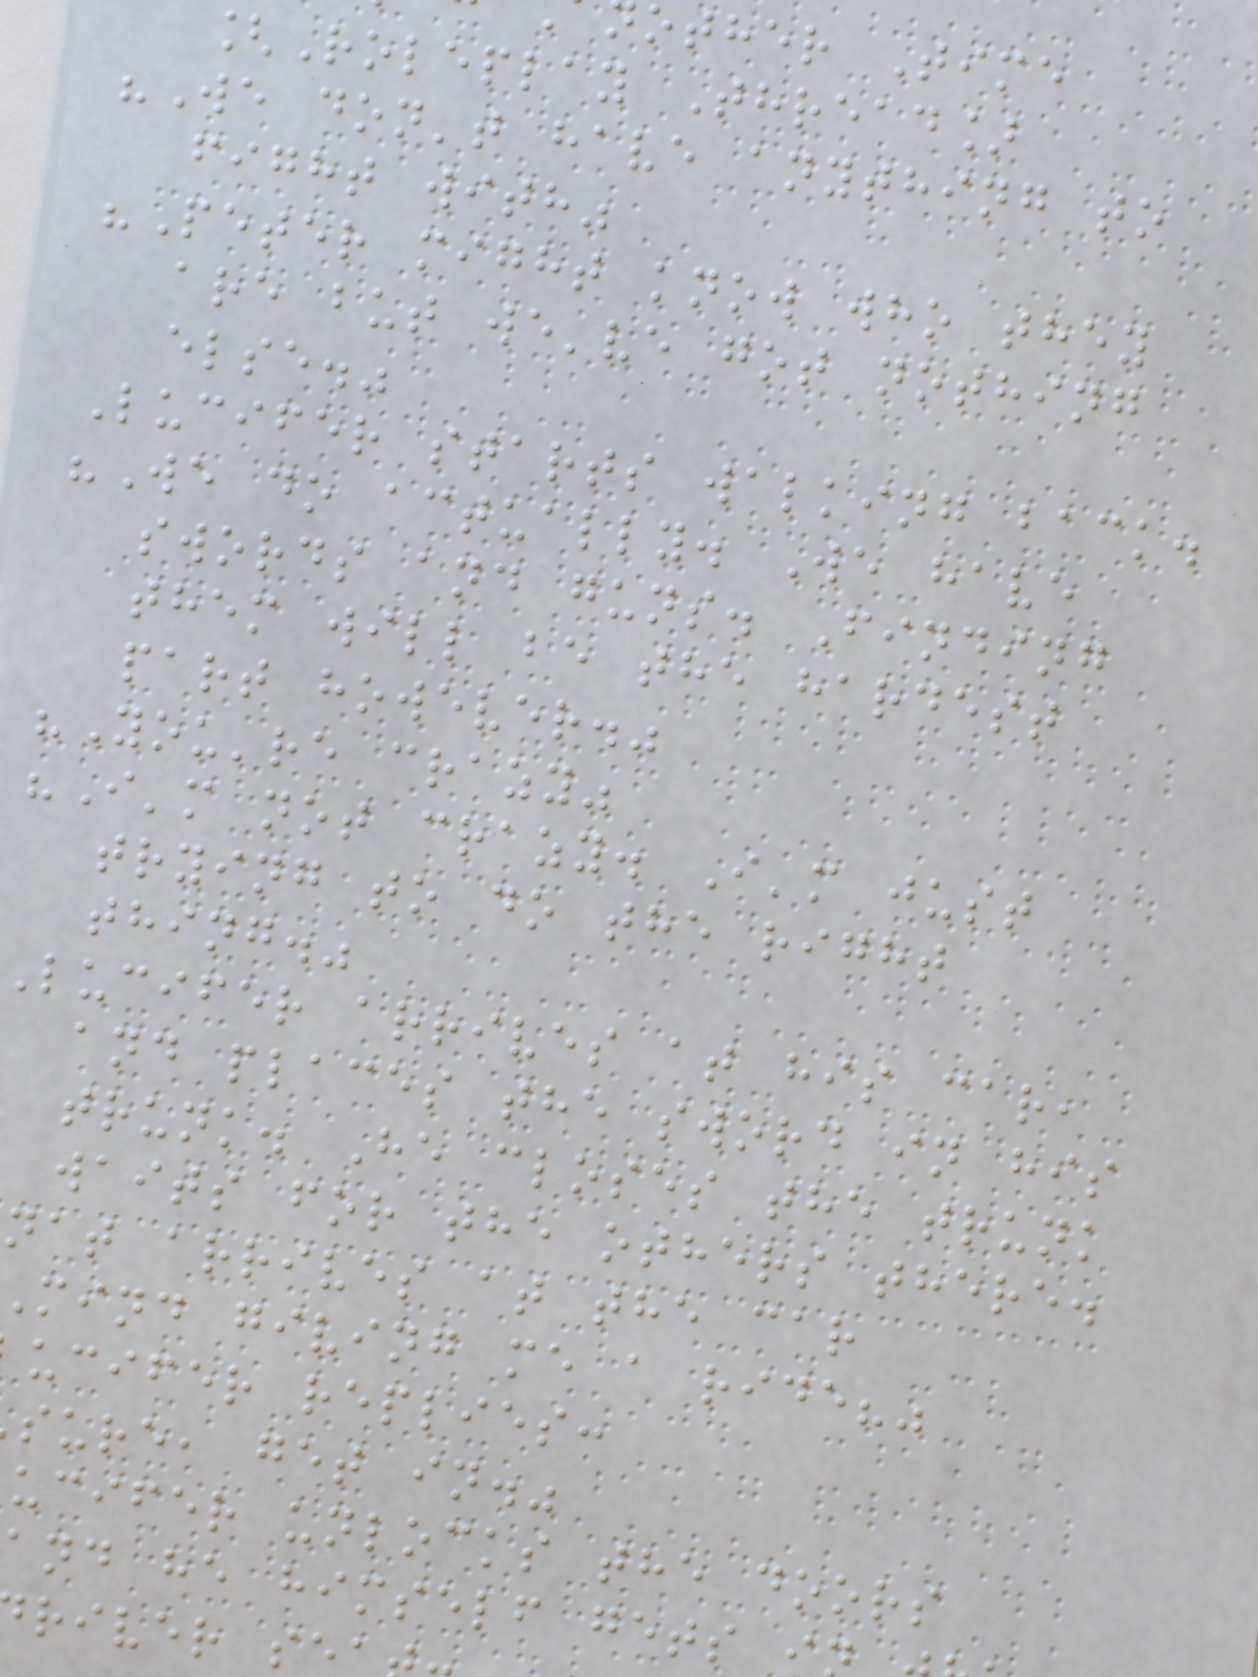other Time
[Roleplay Thread]
"We don't have anything to
fight with"
"Peter might know who they
are but we've got nothing
else."
Lucifer starts walking back.
"We do actually. We have
swords and guns. Finding
them will be the hardest
part however."
"You're crazy"
"I'm not crazy. I'm just
trying to do the right
thing."
lucifer arrives at his car,
and places the sword in his
trunk. He closes the trunk
waits for the others there.
nat arrives at the car
mind giving me a ride?"
ucifer replies:
sure, get in."
ucifer unlocks the doors
and he himself gets i
river se
